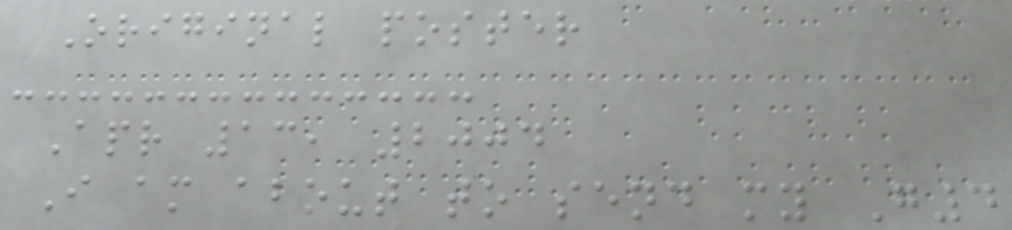Original poster
Apr 13, 2004
I am about to send my G4
